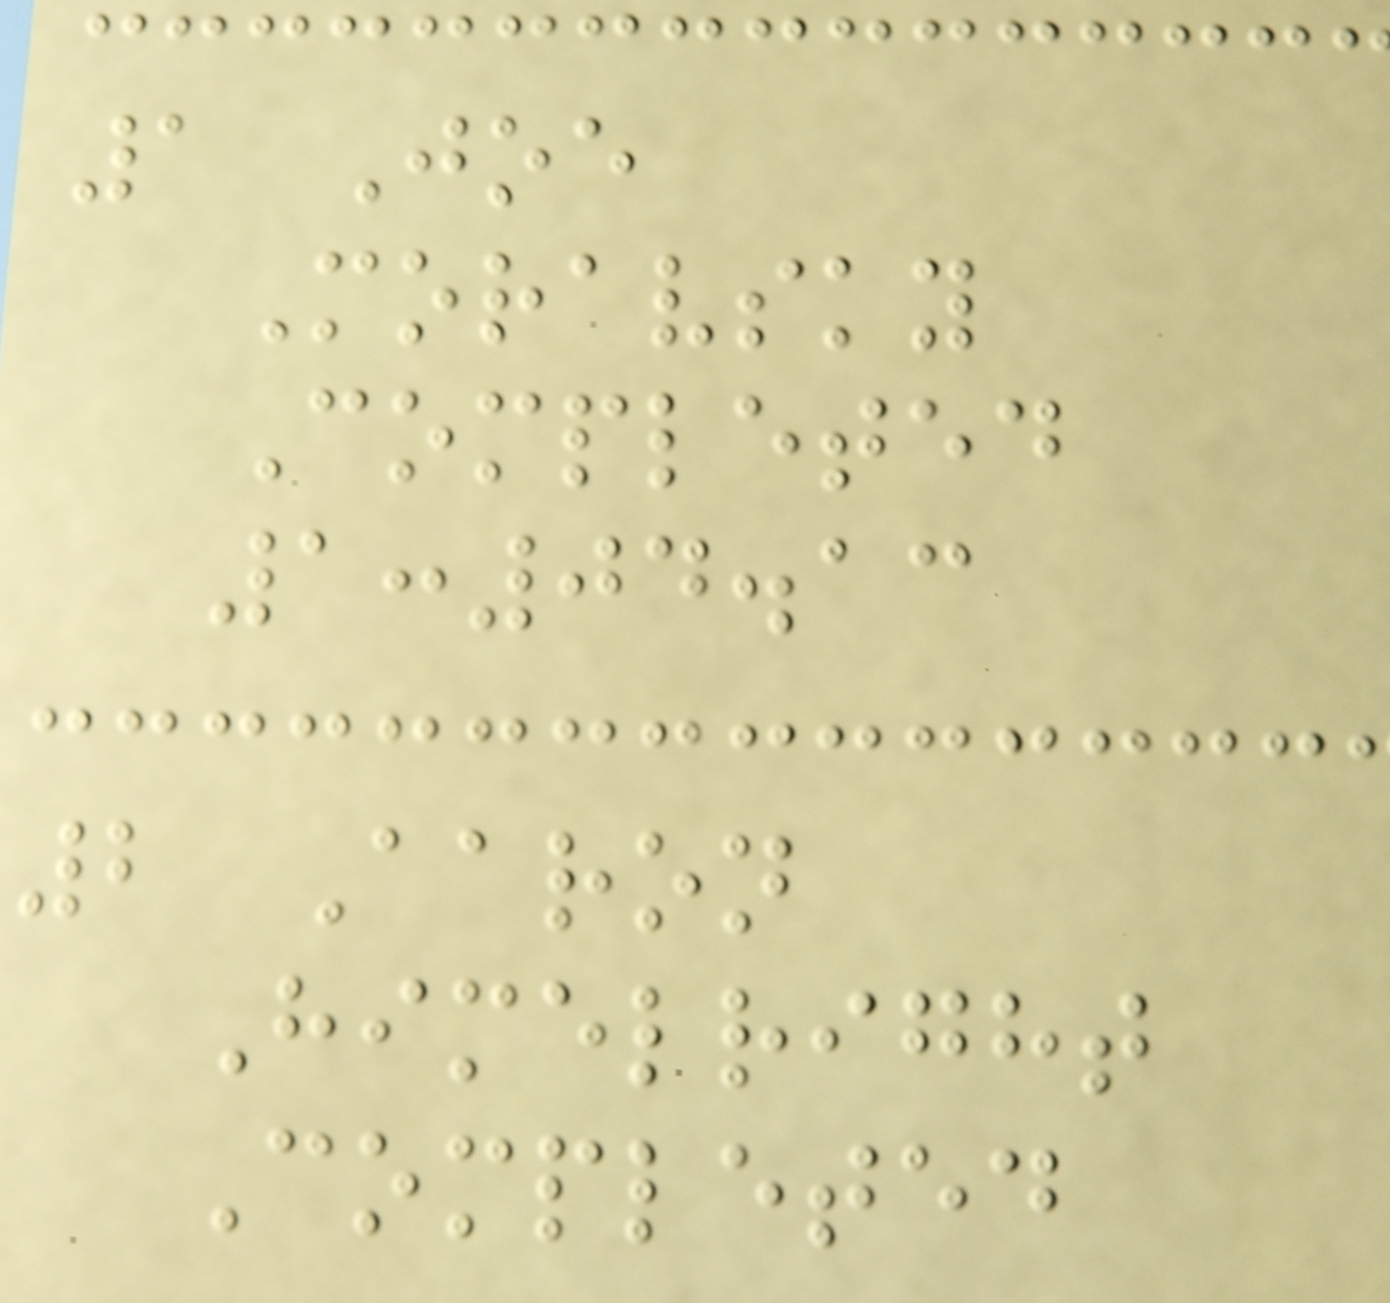1 Joe
Moravsky
Completed
1:04.13
2 Aaron
Himelright
Completed
